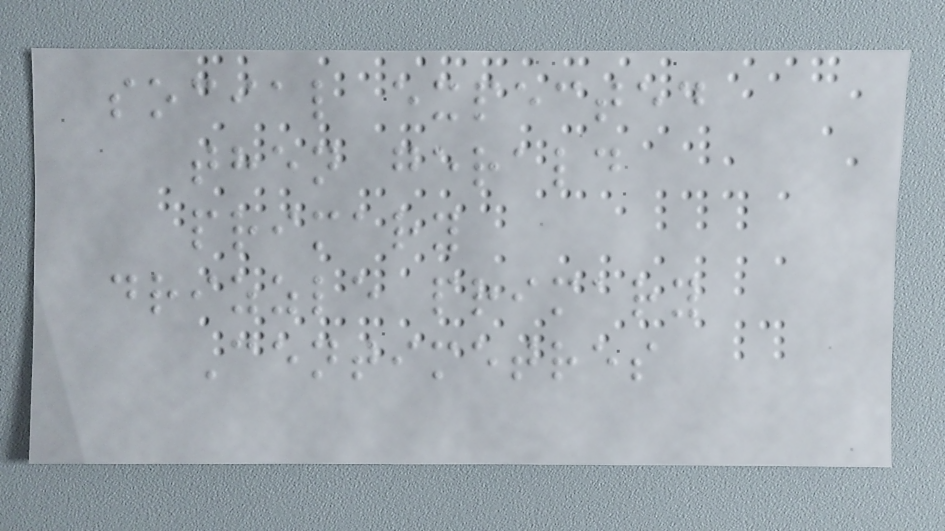social expected
then gerald
primary
drizzle primary
Centimetres
